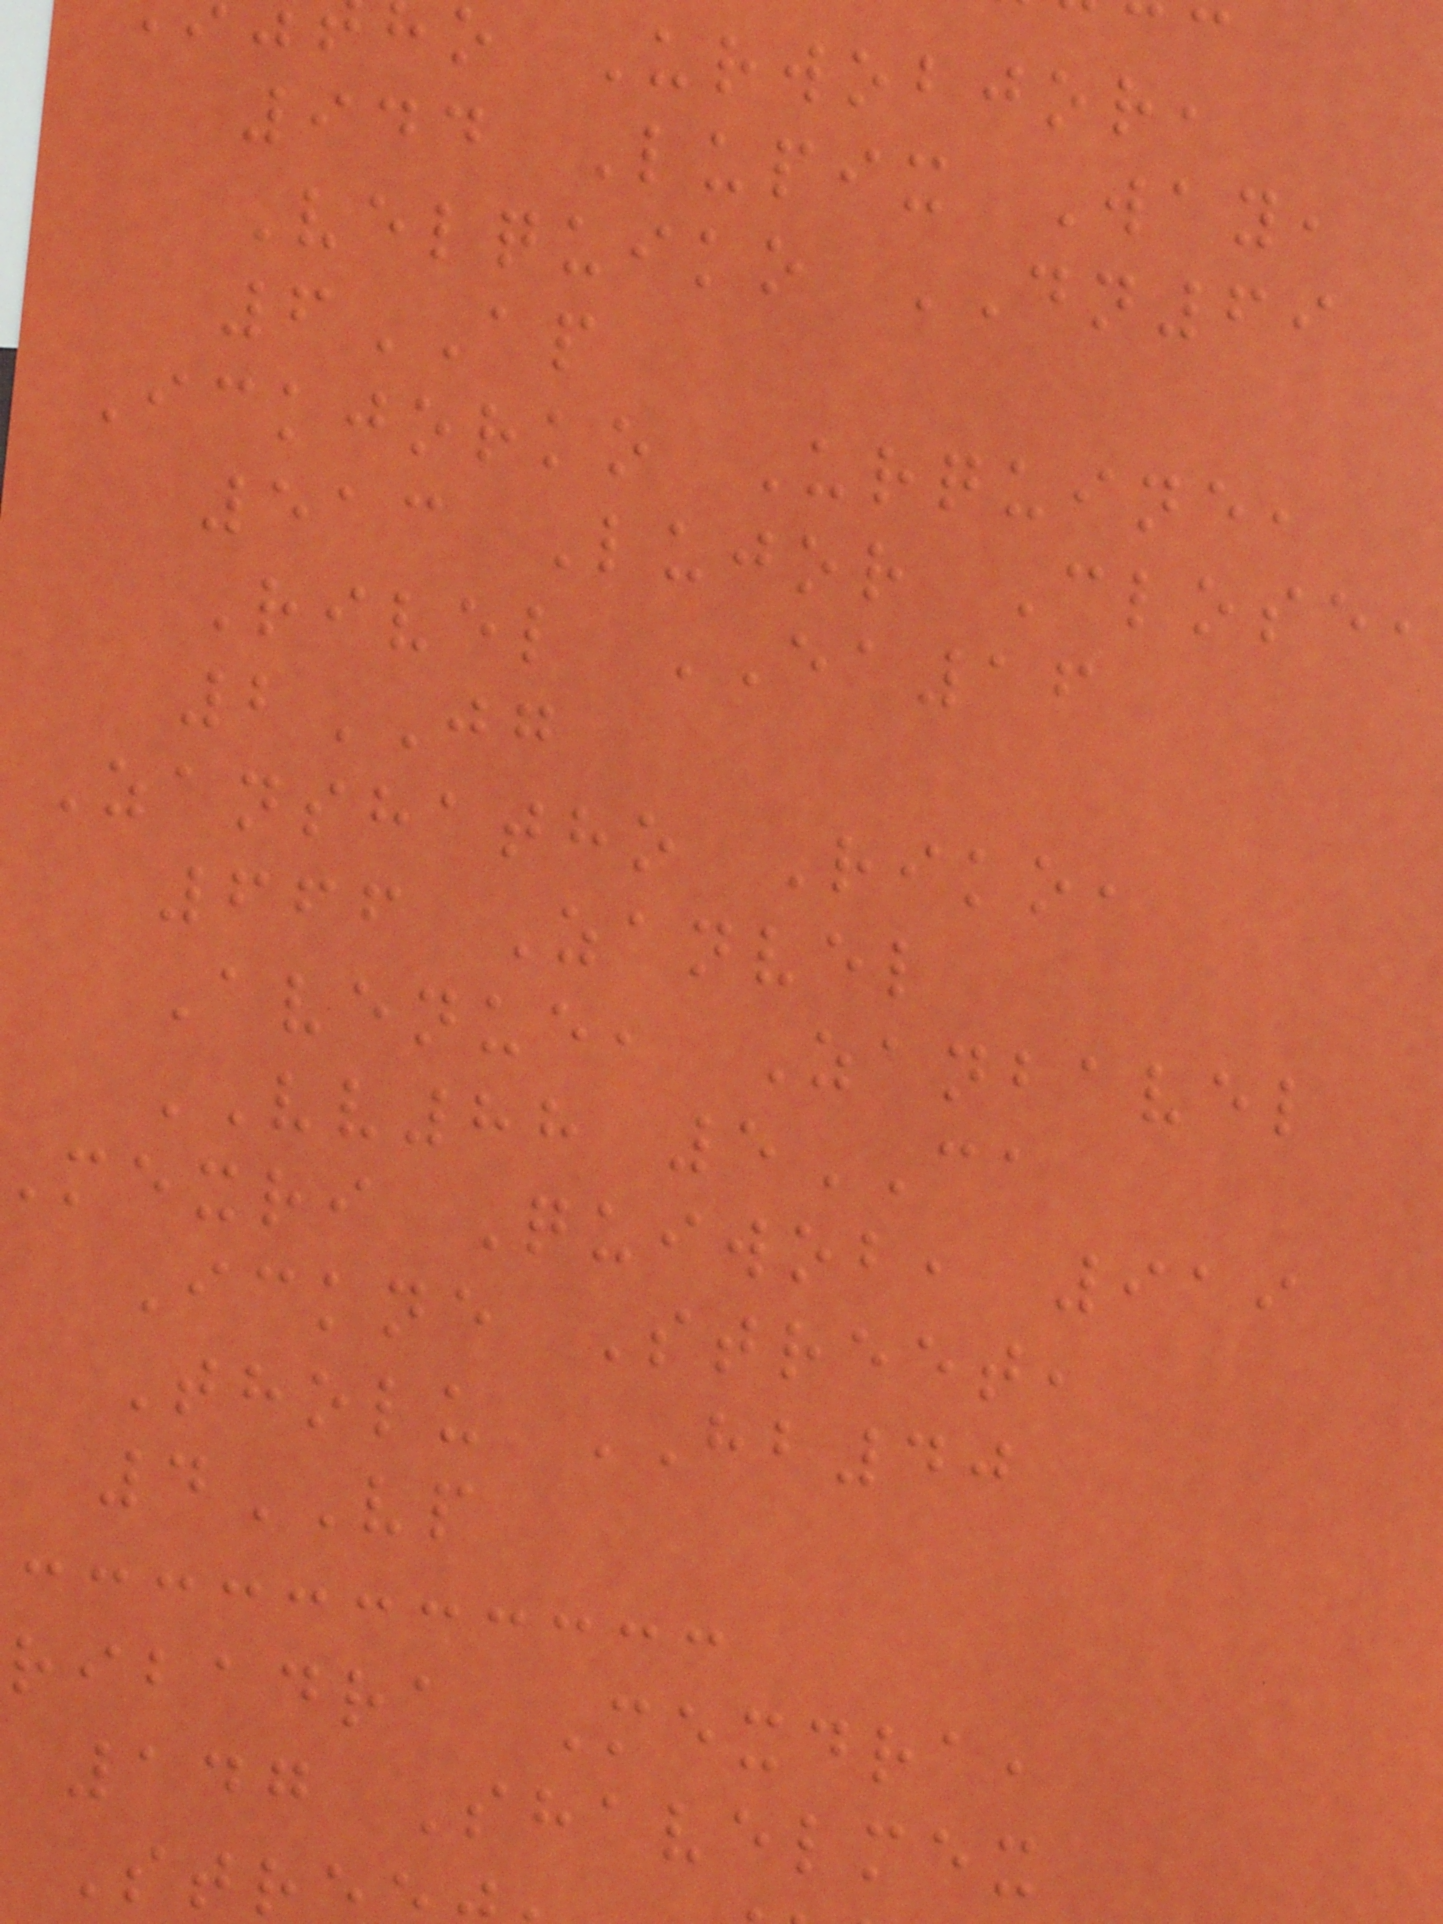o Urwobjor,
944 Lupix Way,
Velquiko DN69
6AP
Ickjorko Urquine,
513 Lujor Close,
Rivel EA16
2JG
Zanshatho Riko,
666 Zanvel
Avenue, Zanbavel
VV88 5CA
mexri Quiwob, 919
Ickne Street,
Tholu HB40
4VP
ribadra Mexdra,
147 Shavelmex
